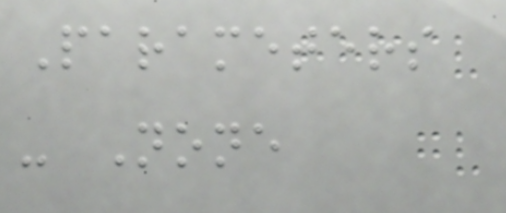Parameters
- None
